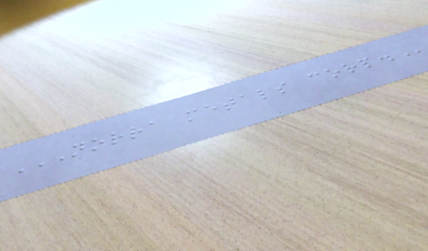NORRA METALS CORP.
